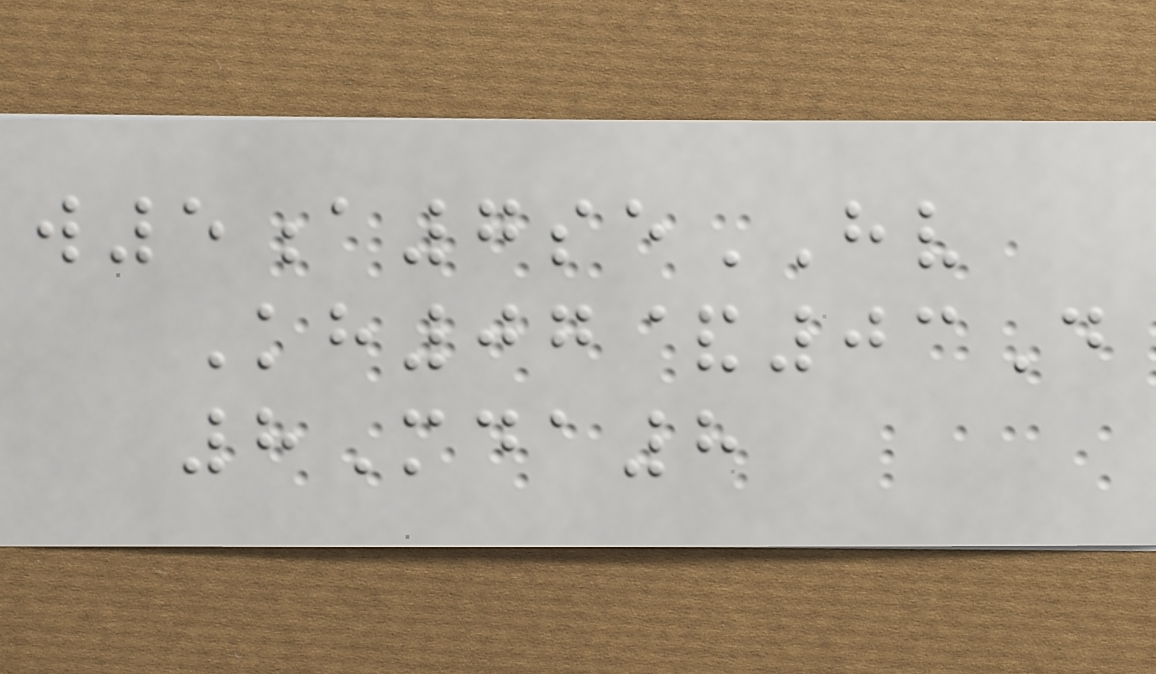w5a7seHV
Kh07&03D
8Mda8
